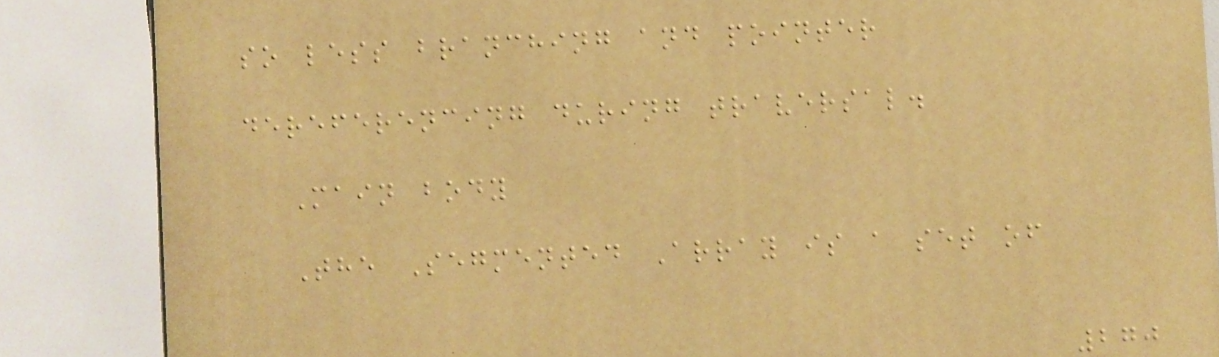so less branching and pointer
dereferencing during traversal.
Main body
The Segmented Array is a set of
270
